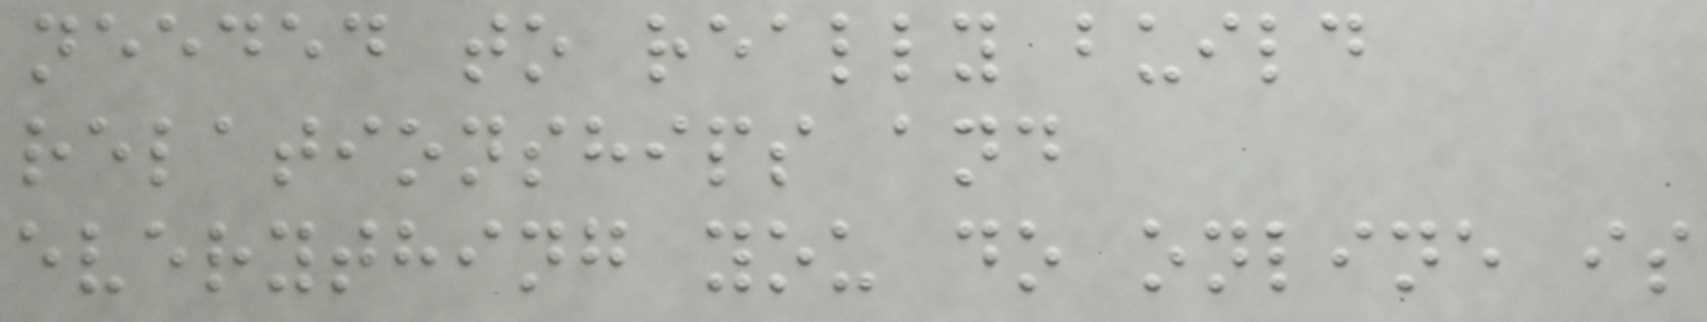needed to really build
relationships and
everything you do online is
